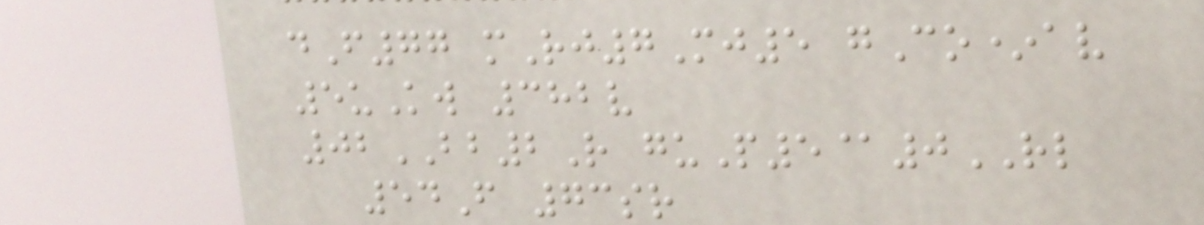dF77 mRj7Mj5 gCo*av
5uKw 382v
02BB2R guP5@0RL
54F 73sr
